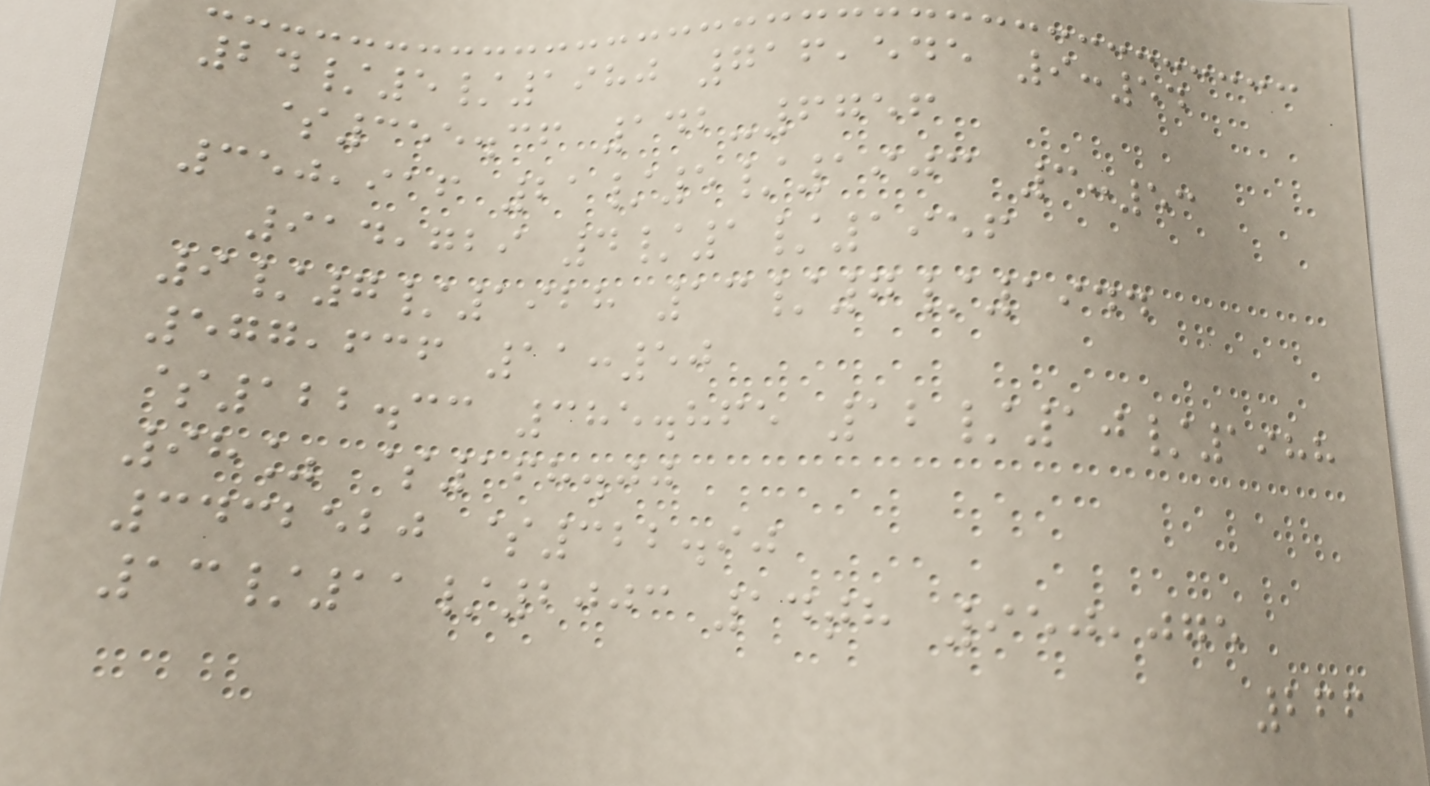24/5/1980 716,545 9:54
$355.36 142-6756
350,916 21/5/1903 3:53
914,729 4/1/1956
9/7/1928 13/7/1944
577,636 11:50
$122.33 385.865 12/10/1988
98% $168.00
3432520 $322.90
13/11/2003 14th 950,075
266
